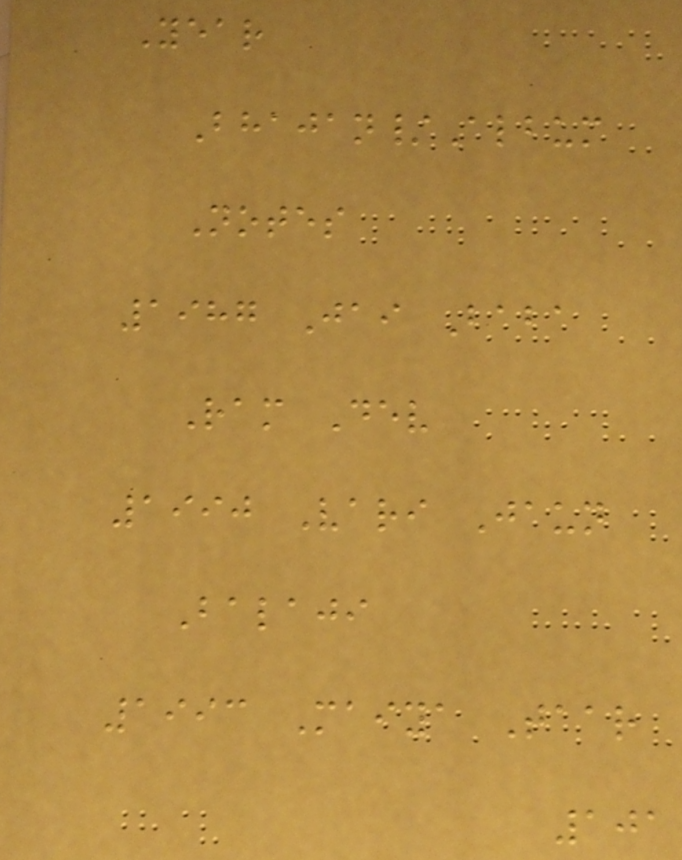Year
Bhajan/Album
Notes
1987 Jai Baba
Ram Dev
1990 Vari Jaun
Balaji
1993 Maiya Taar
101
